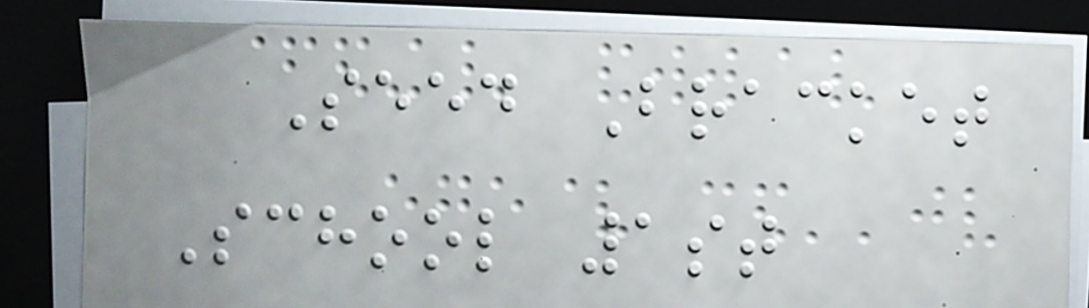Seed Bracket
School 1st
